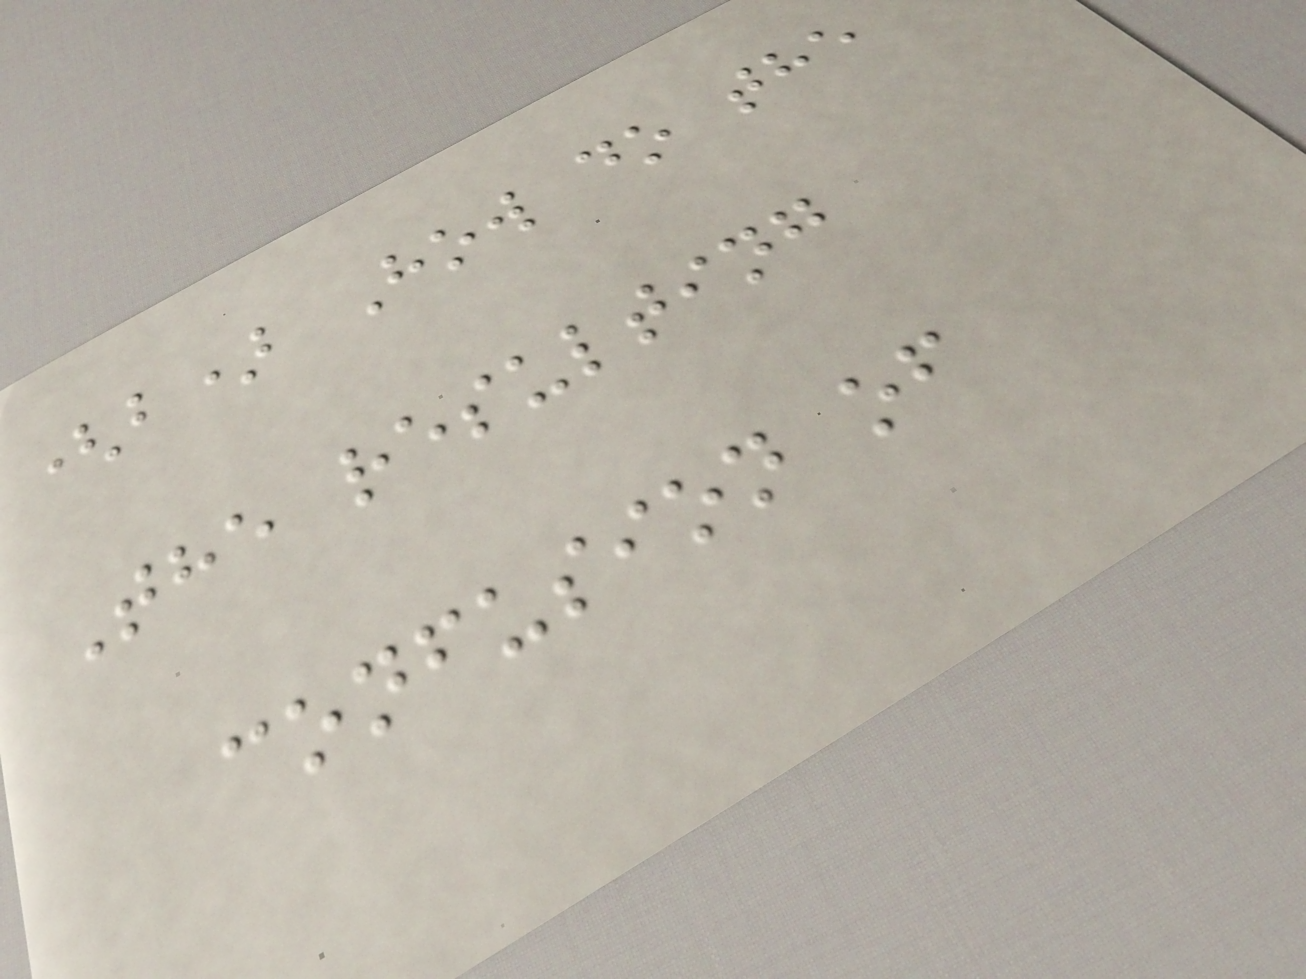(b) How do the
The resulting
confusion of
